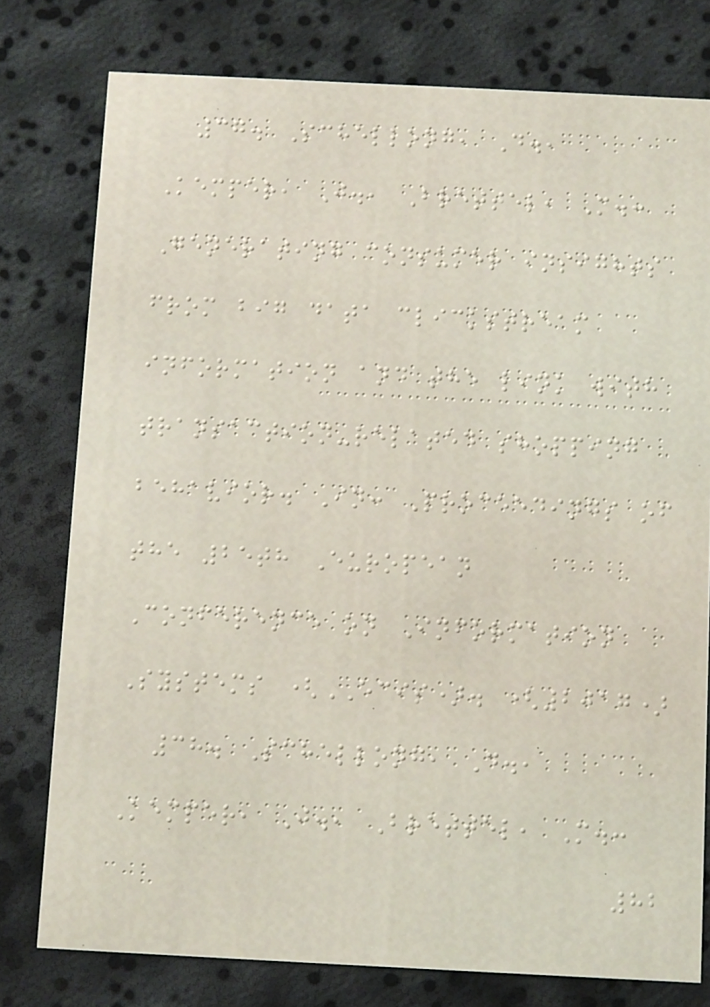37. Schellong, D.,
Kemper, J., Brettel, M.:
Generating consumer insights
from big data clickstream
information and the link with
transaction-related shopping
behavior. In: Proceedings of
the 25th European
Conference on Information
Systems (ECIS). (2017)
38. Schellong, D.,
Kemper, J., Brettel, M.:
82
